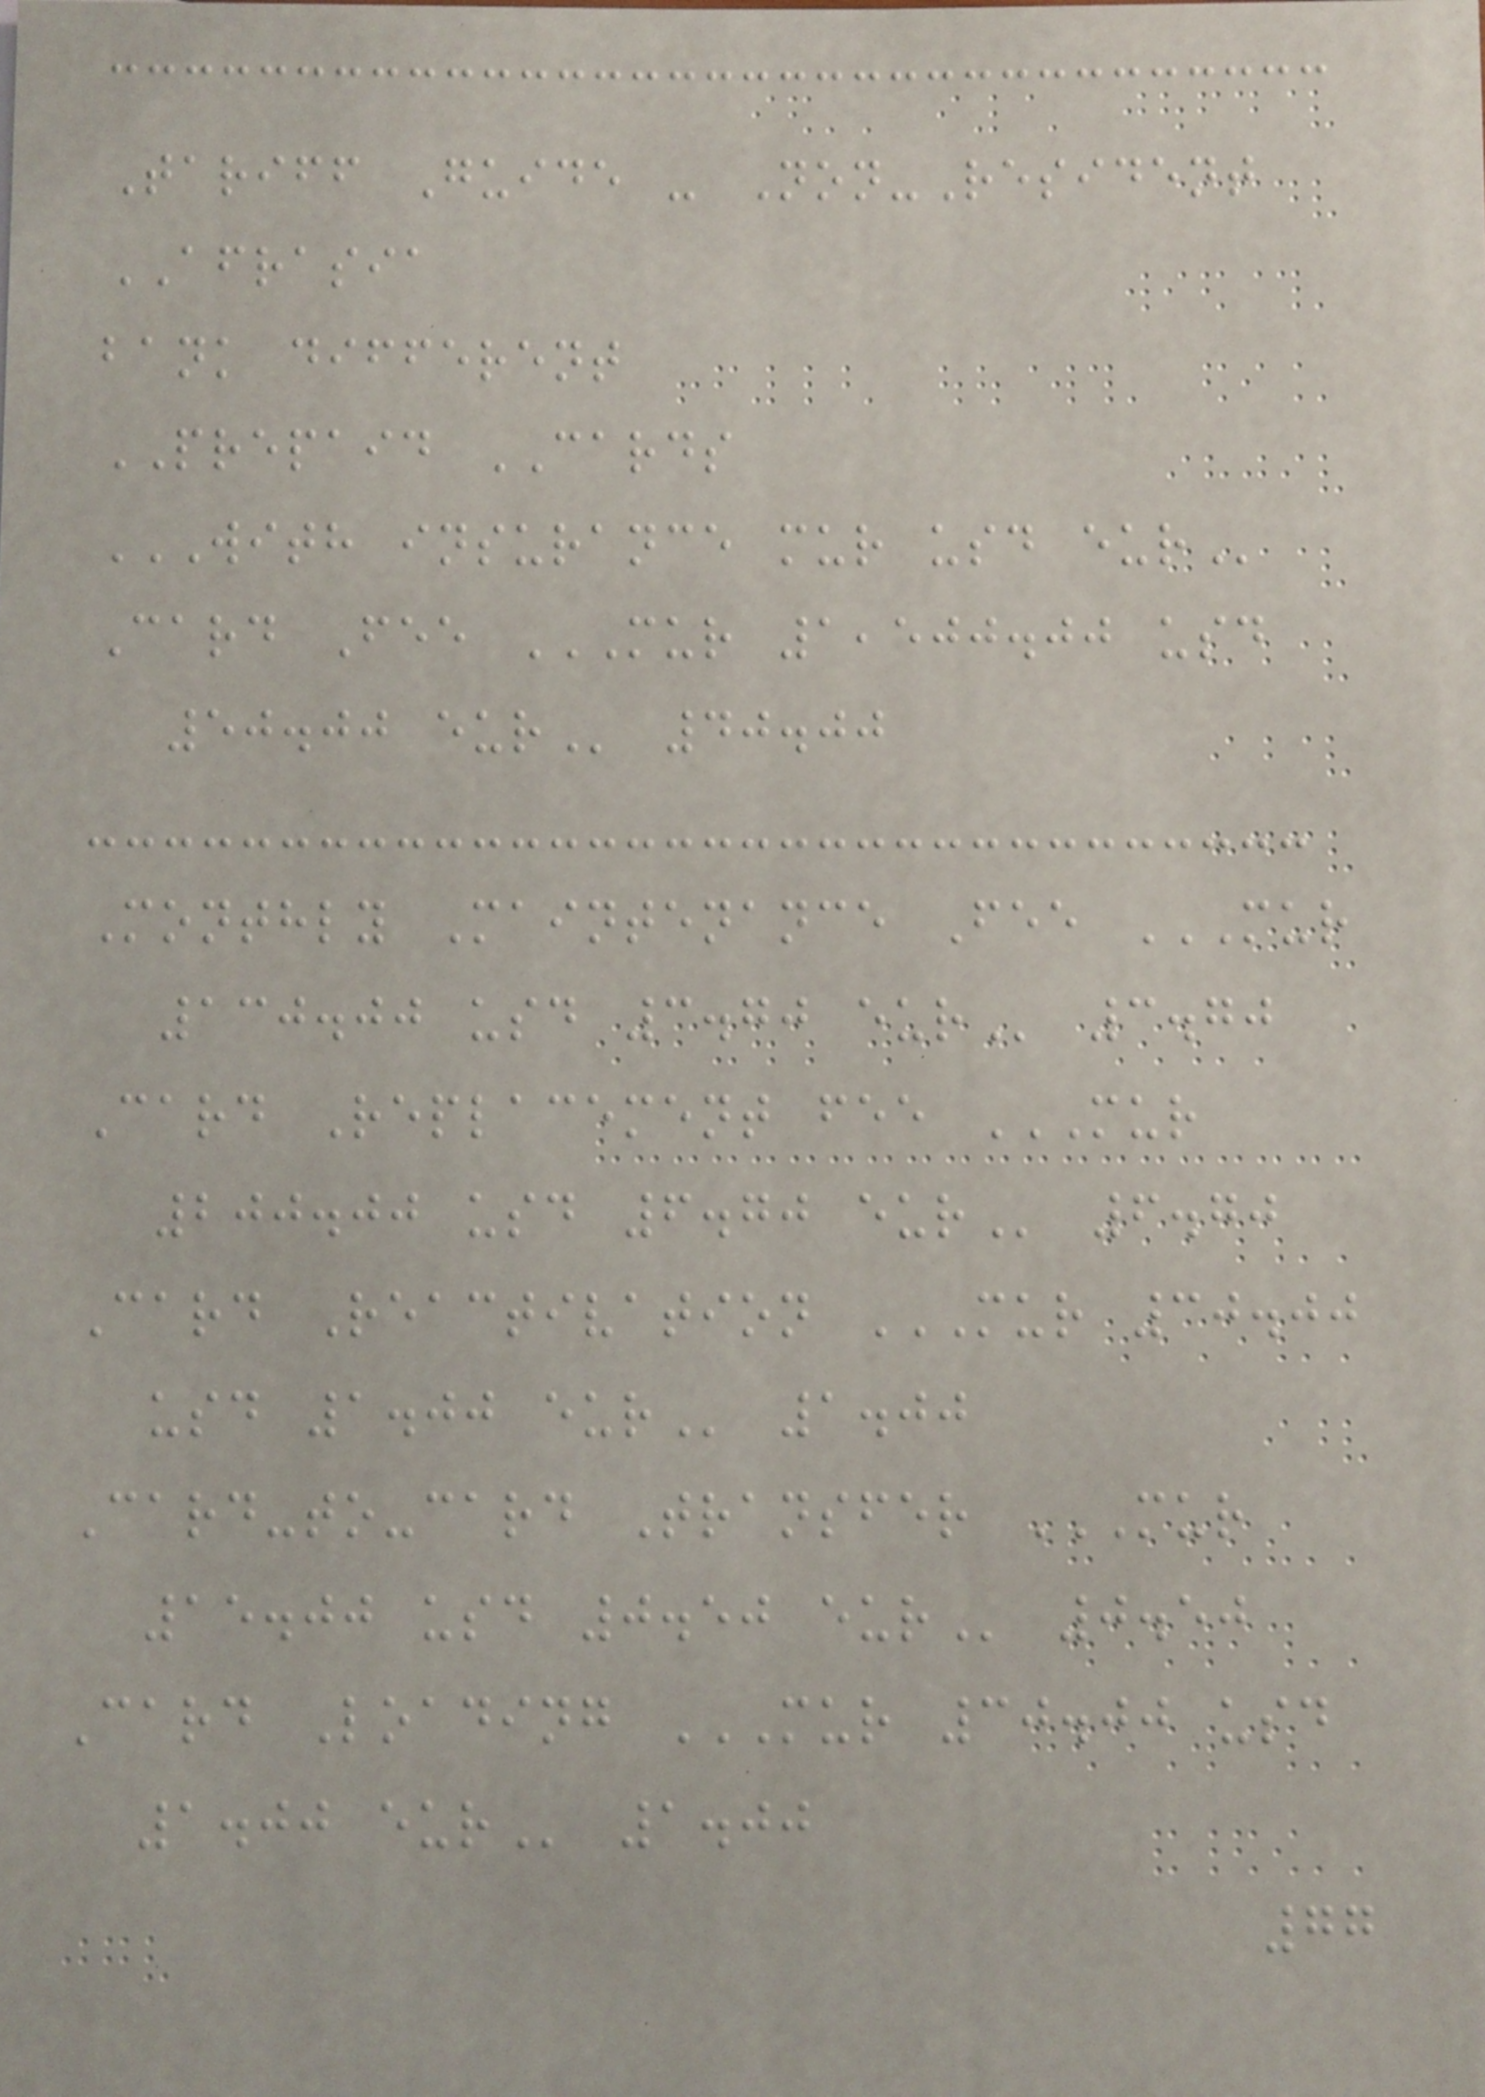Tariff Guide - Non-Resident
AFRASIA
bank different
PREPAID CARDS
WITH INSURANCE MUR USD EUR
Card Fee MUR 1,500.00 USD
50.00 EUR 40.00
Monthly Maintenance Fee MUR
130.00 USD 3.70 EUR 3.70
Card Replacement fee MUR
200.00 USD 6.70 EUR 6.70
Card Reactivation MUR 30.00
USD 1.00 EUR 1.00
Card-to-card Transfer MUR
15.00 USD 0.50 EUR 0.50
Card Loading MUR 30.00 USD
1.00 EUR 1.00
77
